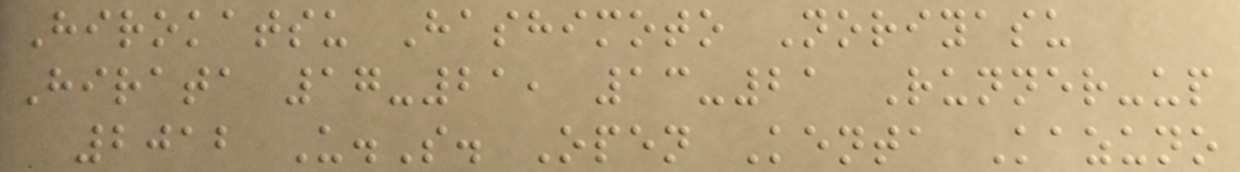Hirokatsu Hashimoto Noriyasu
Hirata 17-21, 13-21 Runner-up
2012 U.S. Open Kenta Kazuno
